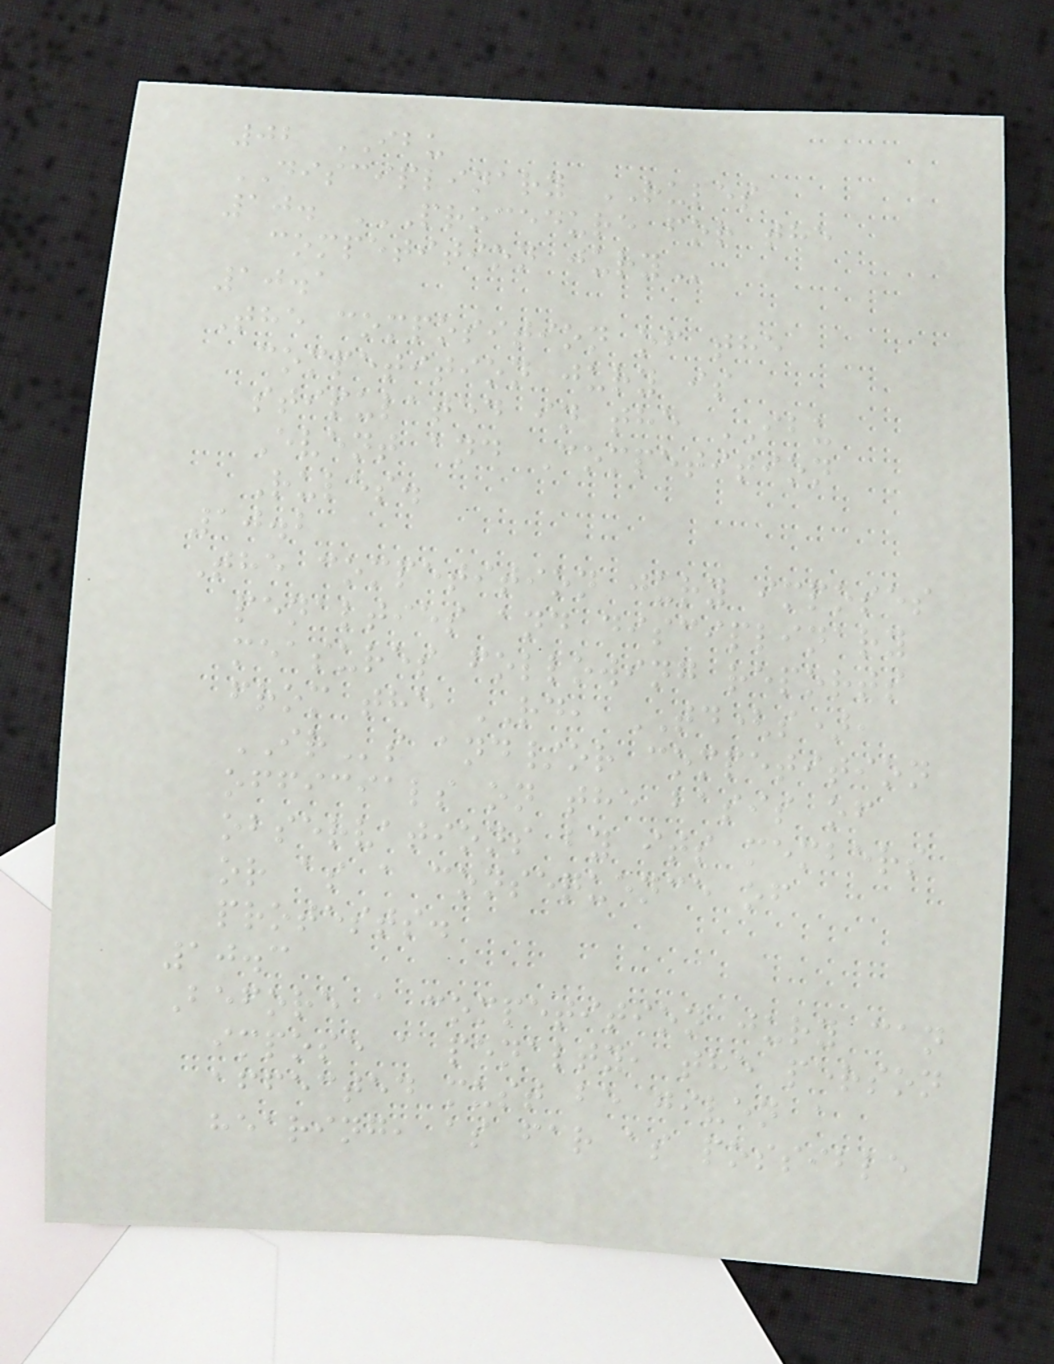02 IBU
DISCIPLINARY RULES
10. PROCEDURE FOR THE
COMPETITION JURY
10.1
The composition of the
competition jury is
stipulated in the IBU
Event and Competition
Rules.
10.2
The competition jury imposes
penalties and disciplinary
measures following reports
from the RD, TD(s),
IRs and/or competition
officials on the basis of
observations by its members
or as a consequence of
protests.
10.3
Before a competition jury can
impose a penalty, the person
affected must be given a
hearing, as far as possible
